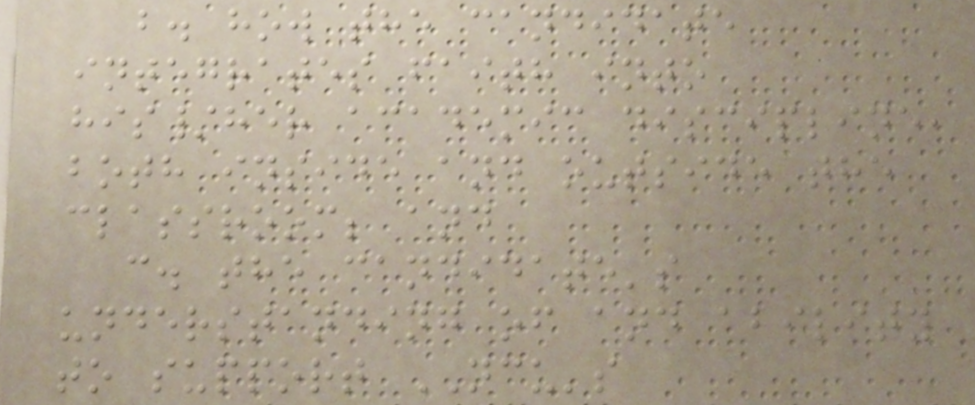b. how the candidate
integrates faith into
his/her academic discipline,
both inside and outside the
classroom; and
c. the candidate's
understanding of and ability
to support NCU's
